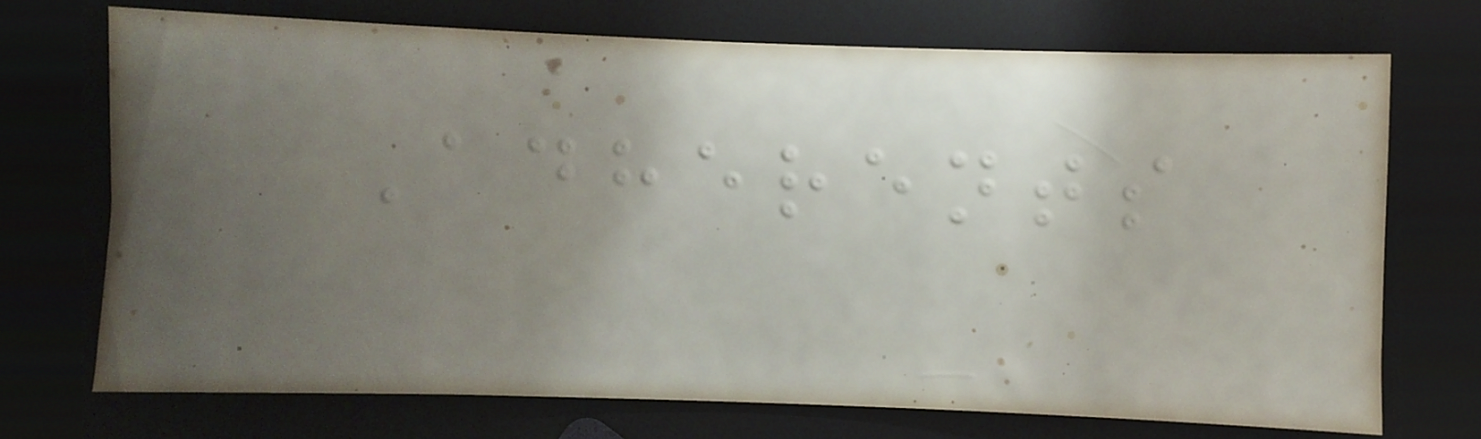Adherents
